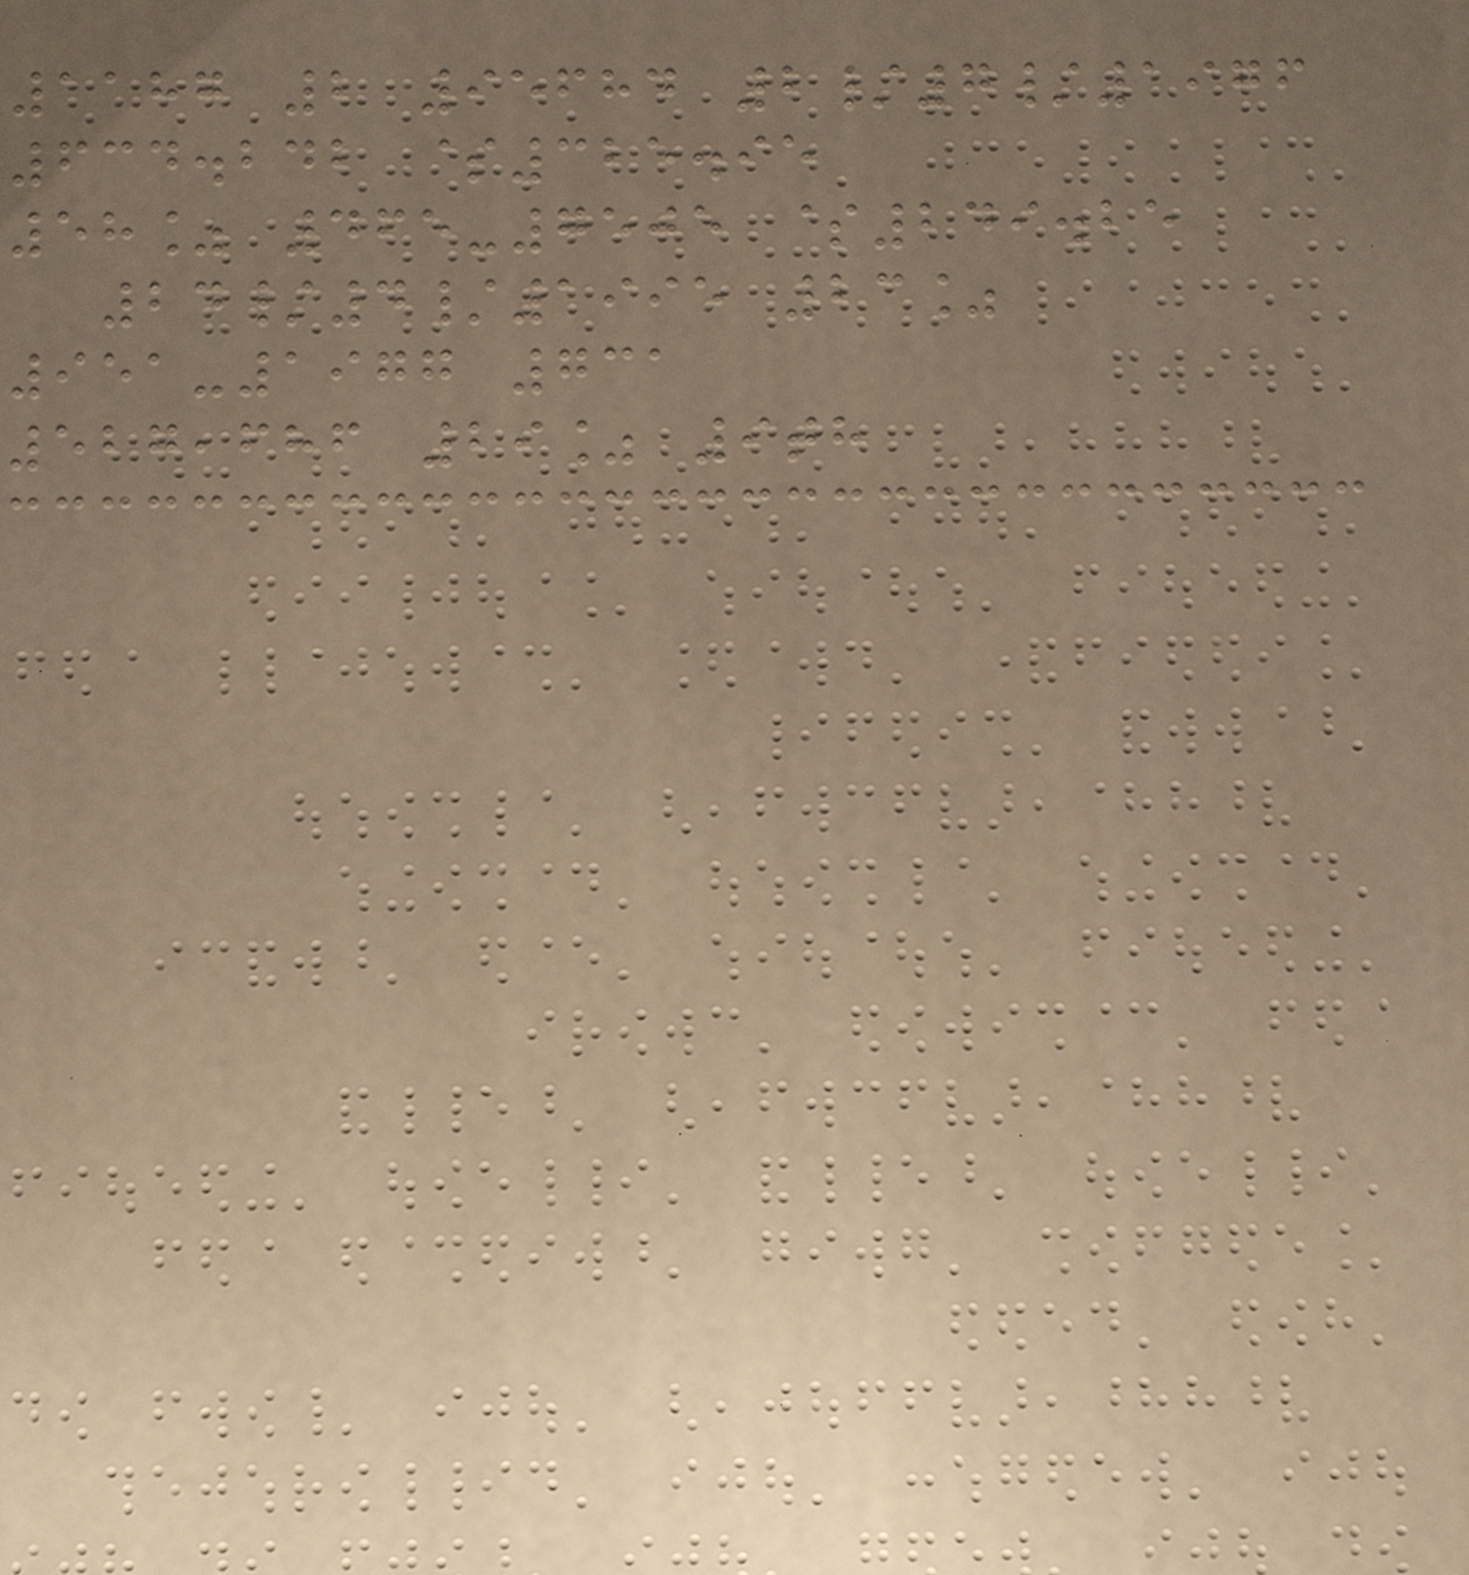1187 2 95684 2/7/1976
634.242 $325.95
58% 465-7505 $249.25
24/4/1995 23%
951-1977 731
527,686 29% 9th
